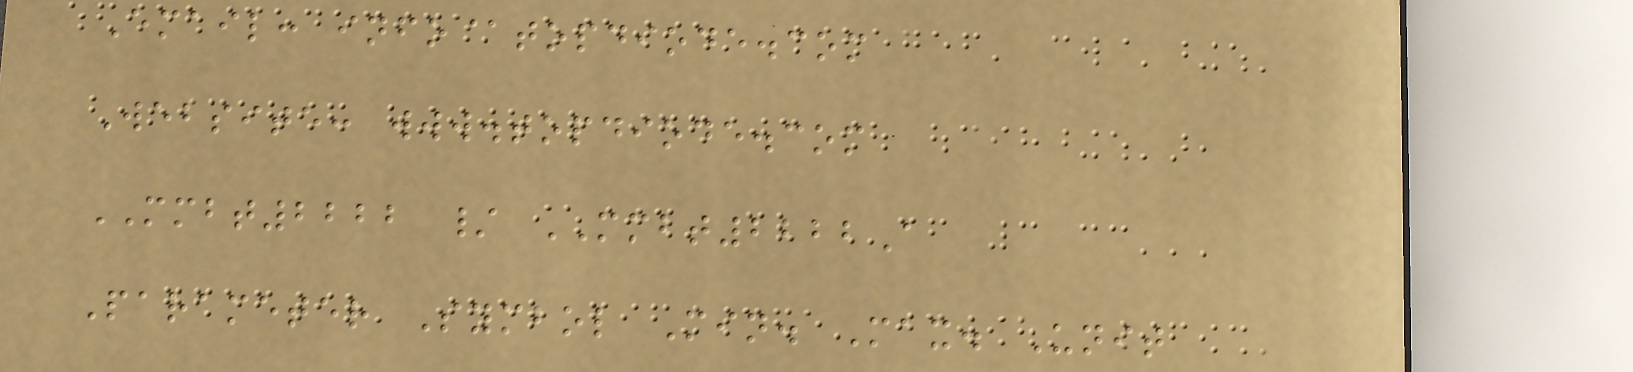Email: info@topdiode.com
Website: www.topdiode.com
MMBT2222 / MMBT2222A
Parameter Symbol Min. Max. Unit
